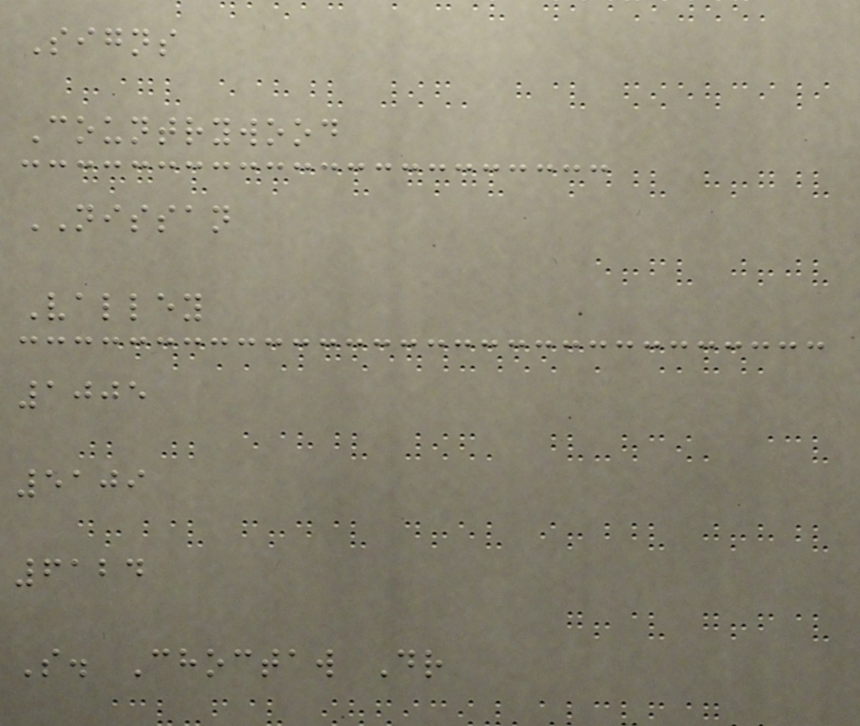Signs
Countrywood
NISSAN
Valley
1005
5109
6124
S. Choctaw Dr
